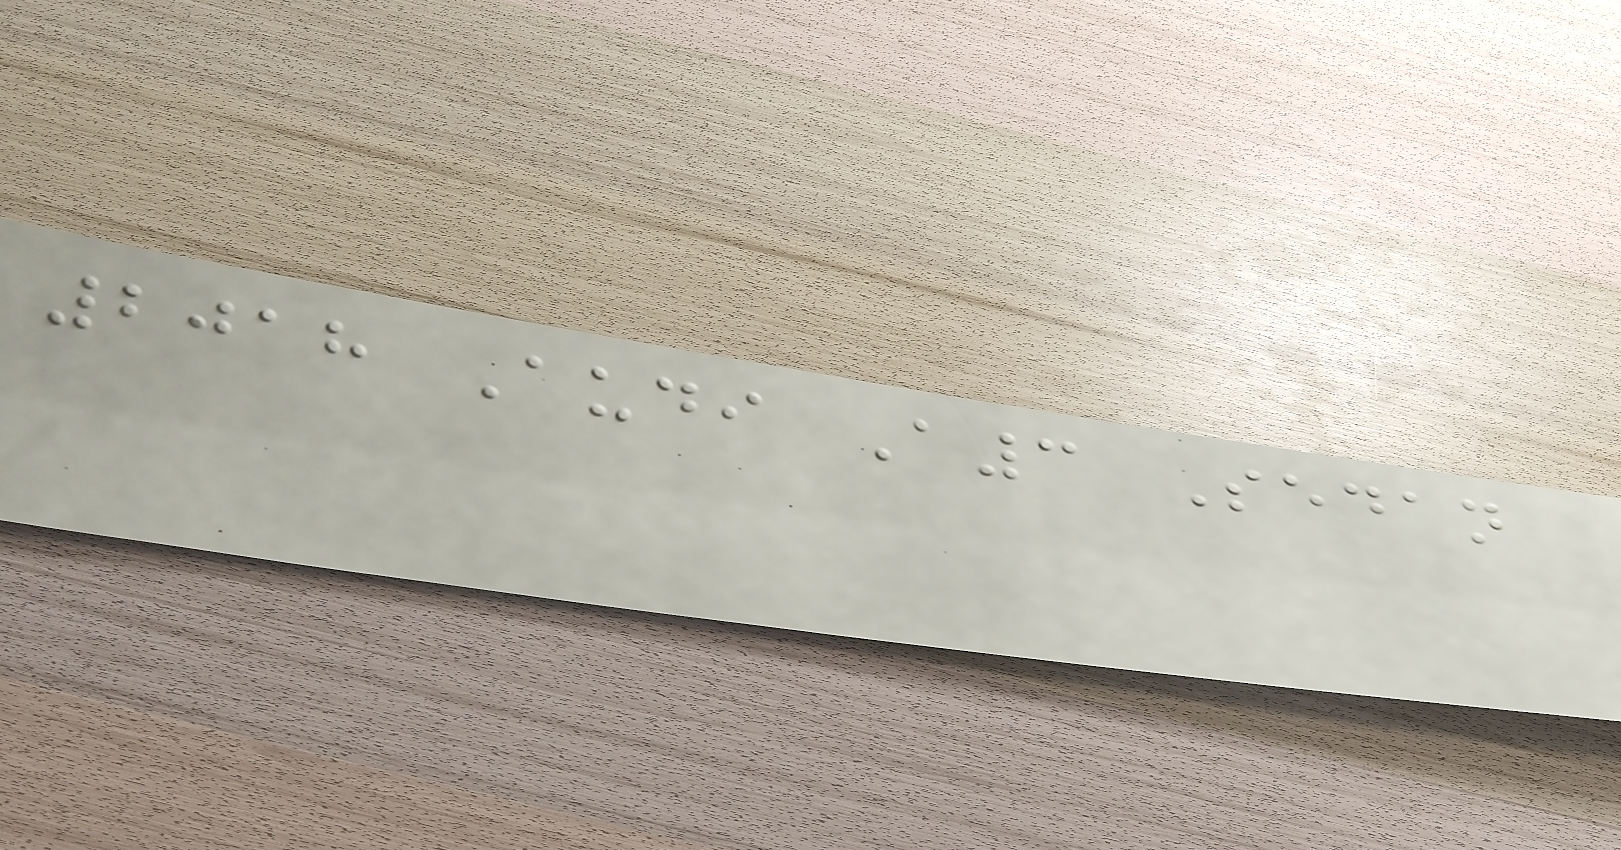2018 Audi A3 Sedan
